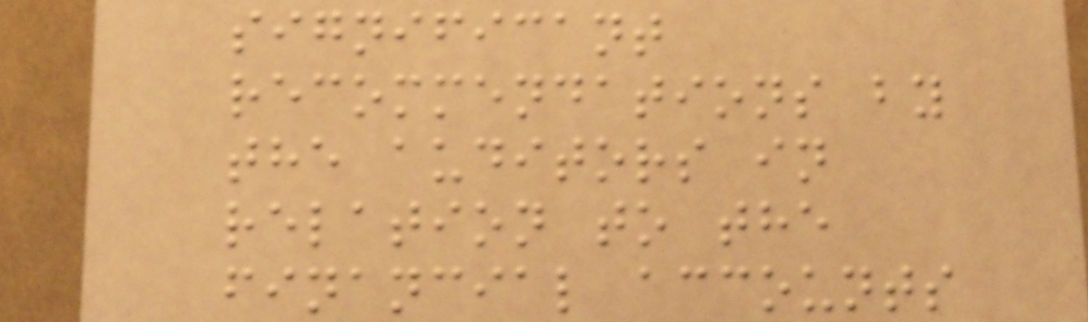significant
recommendations by
the auditors in
relation to the
financial accounts
